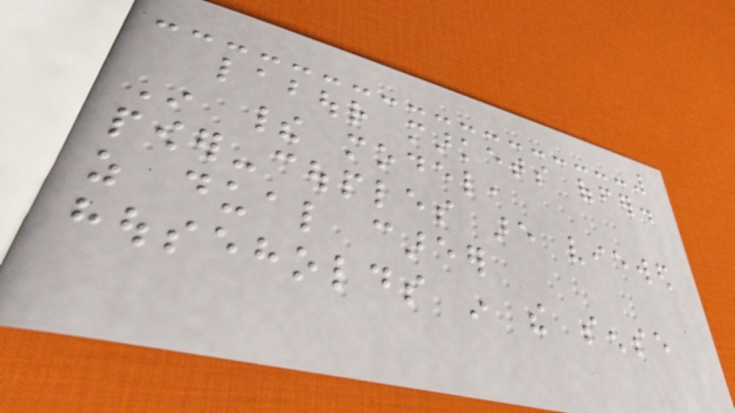labour markets offer.
In their model,
power-couples are viewed
as dual career
households in the sense
